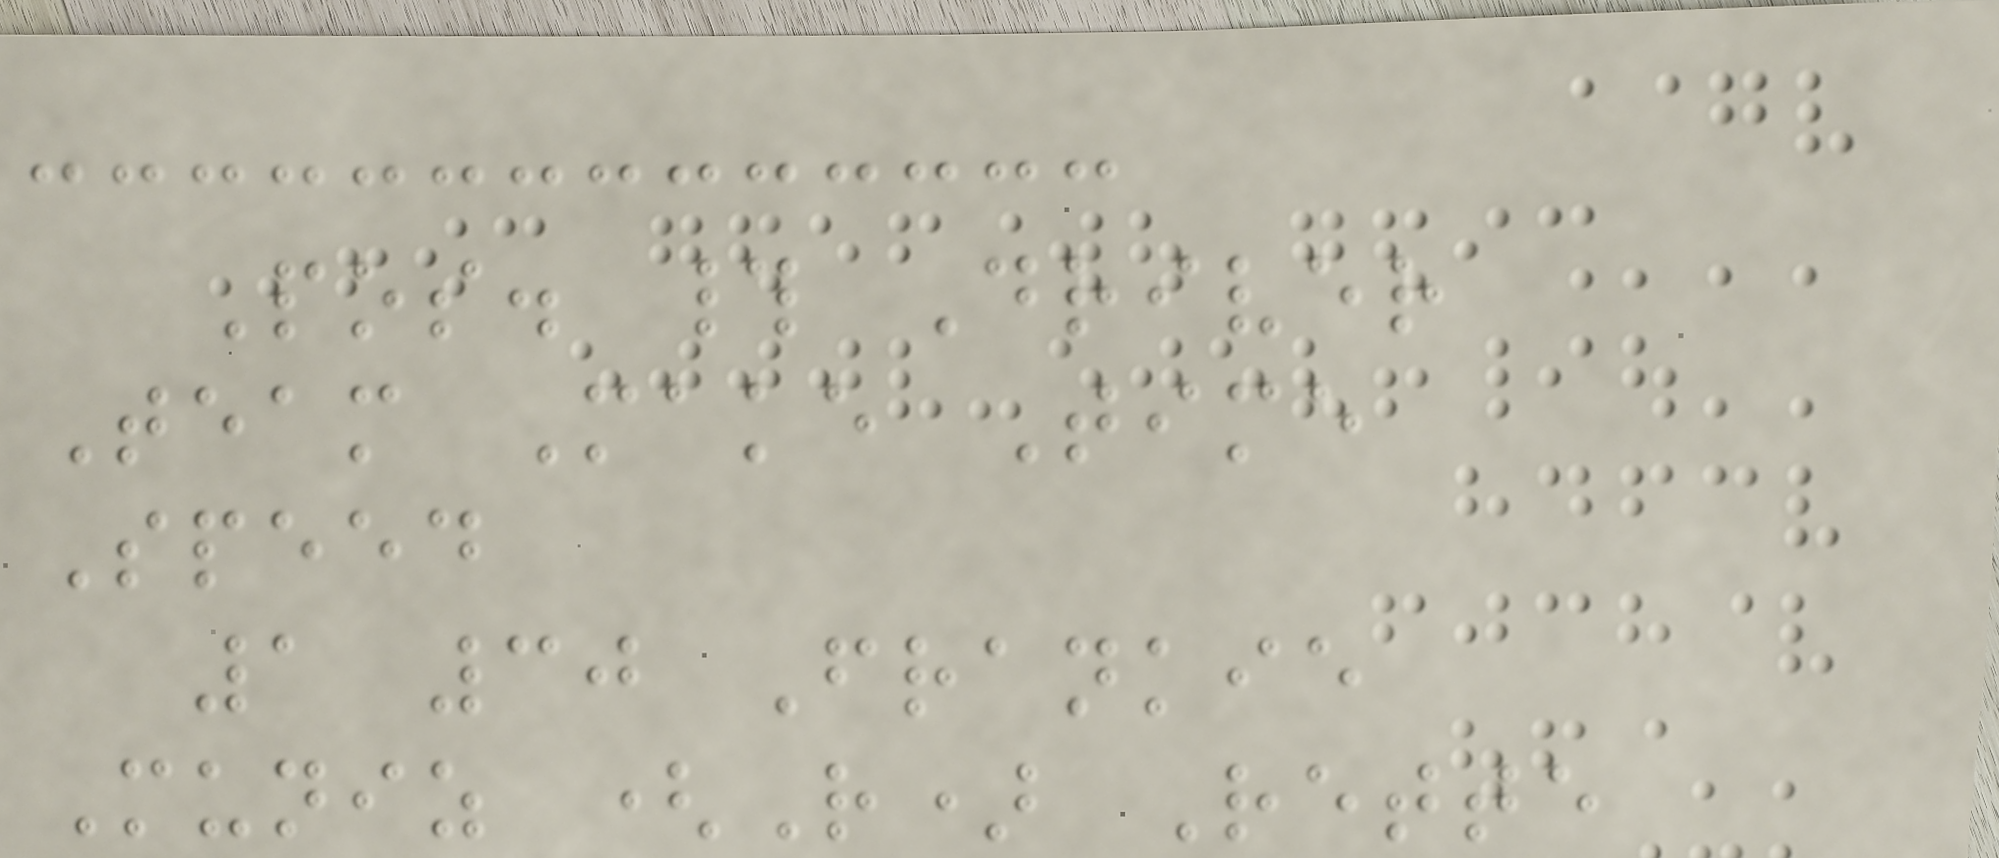Pos. # Driver
Team Make Time
Speed
1 30 Frankie
Muniz (R) Rette
